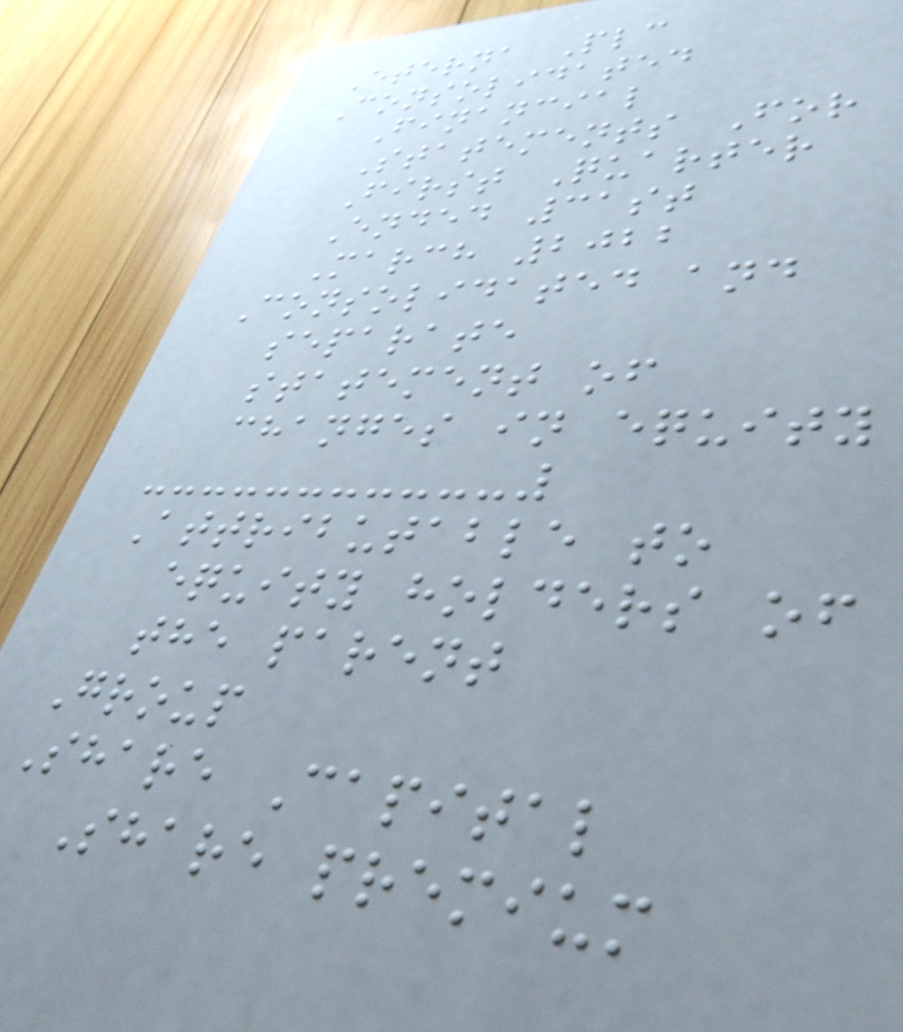Eterna Plc
Consolidated
Financial
Statements For
First Quarter
Ended 31st
March 2022
Consolidated and
separate
statement of
changes in equity
Attributable to
equity holders of
the parent
Group
Share Capital
Share premium
